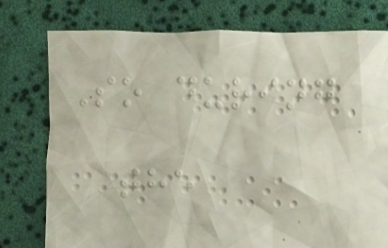So during
the
